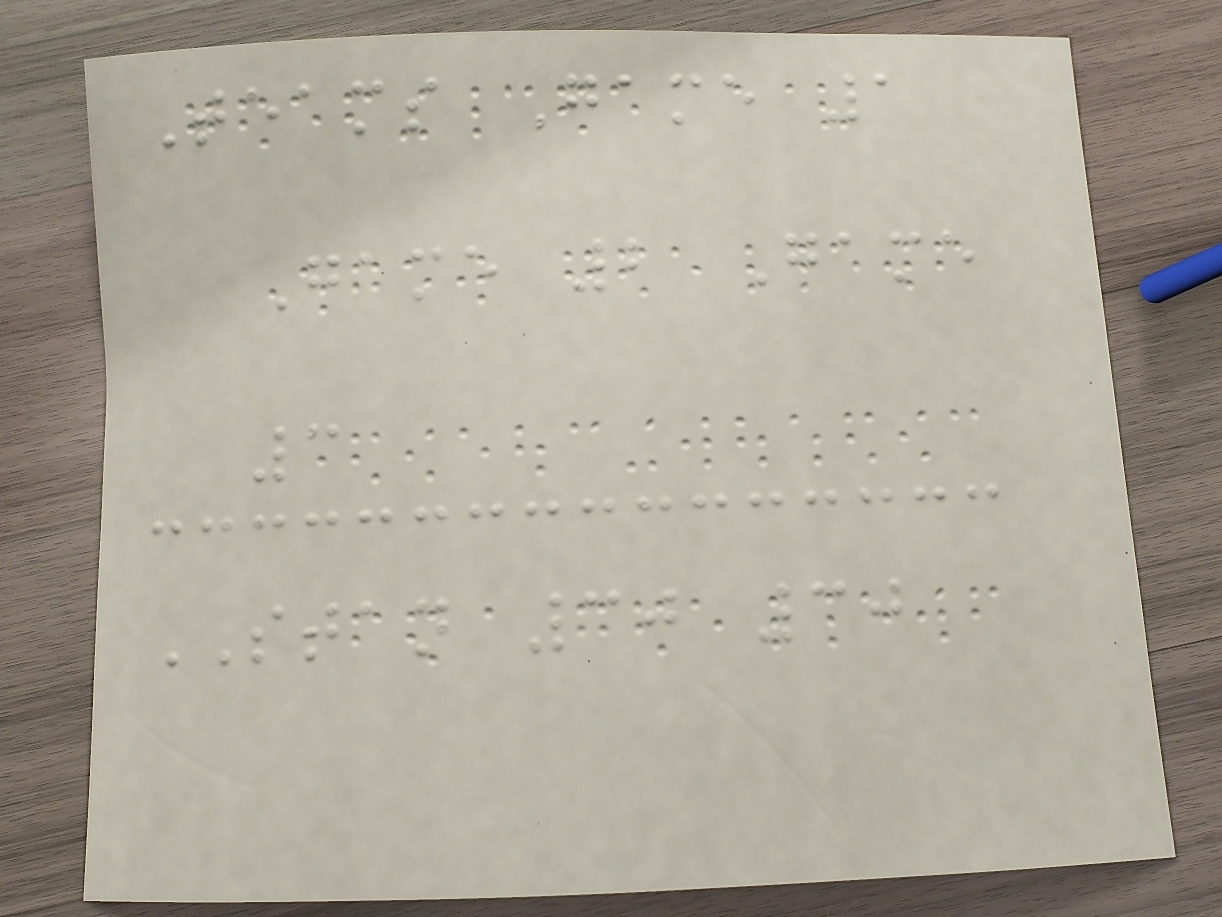Teams Game 1
Game 2 Game
3
STAN 30 30
